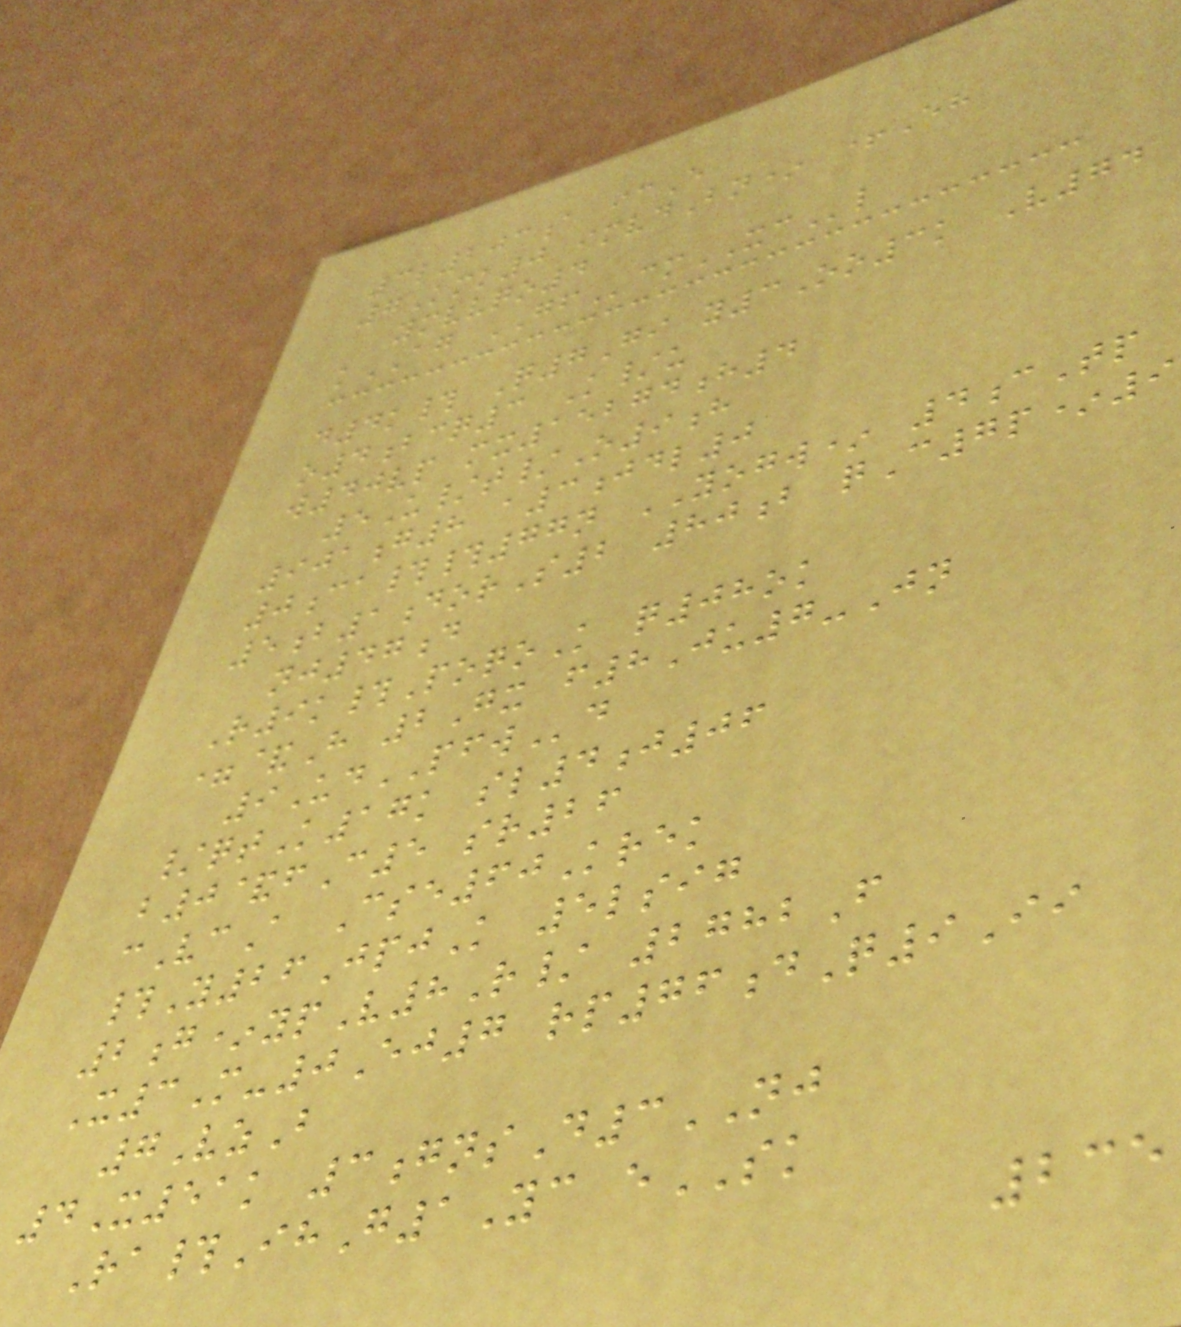3l203a icE
7Kmk0 imvdBn* +Eh
ymvvqo4
kAG GFcmXCl
d4k# Q7Gi y3Oo3k V74
o4bcq3 K/u
w40vp mx15274h4
5U/t/O9h
901g8 a3jdl0
0ca##77n YOGW* 4cTp
5b1dorS2 80b qC7p*9
nj47d
R9k#PoqoK q08ok
=&H 2Gx f8Ju7-Jn
9UdPFWd
/qtK17k sl4j06
b0&fC5 sr26
cVcA Cse60Krek
#Y26JpjK 5lsig
2g*ypV8R/ 2782F
X3M-0Ej7 rp76dQ9Ii
7VzB
4X51k 3gnsD3NJ
Ra#IhG1Yc eSK
235
